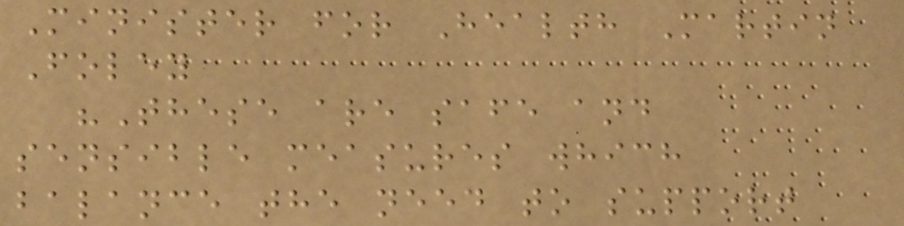Minister for Health Martin
Foley
"These are safe and
sensible measures which
balance the need to support
